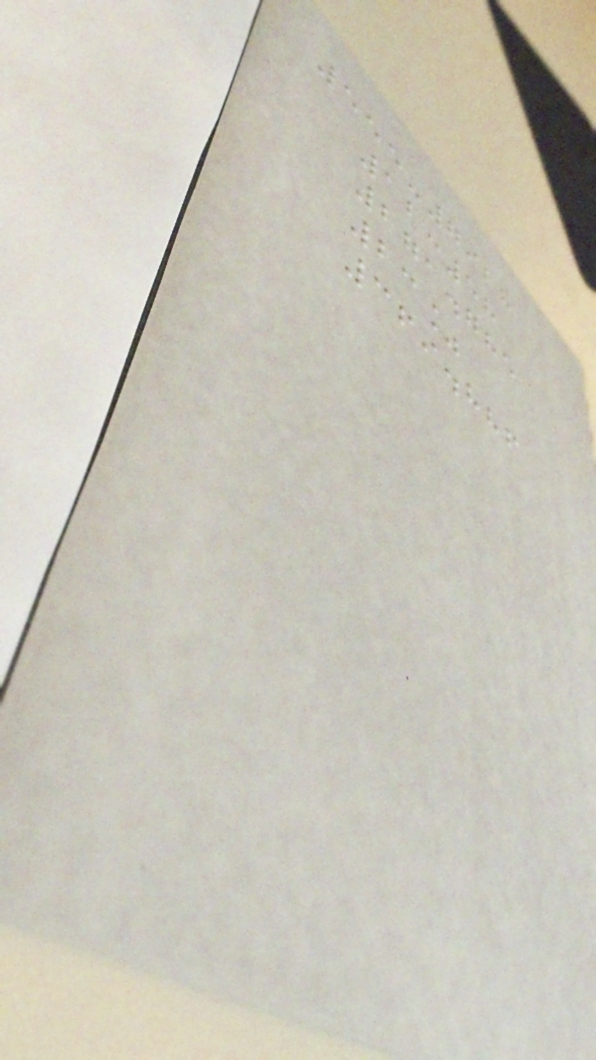555-7928
12:58
271.785
23%
369.886
